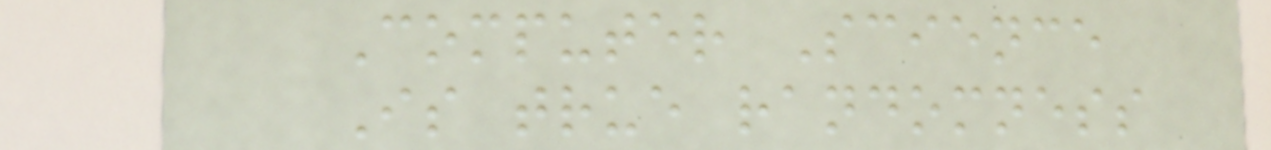Computer Science
Is true randomness
